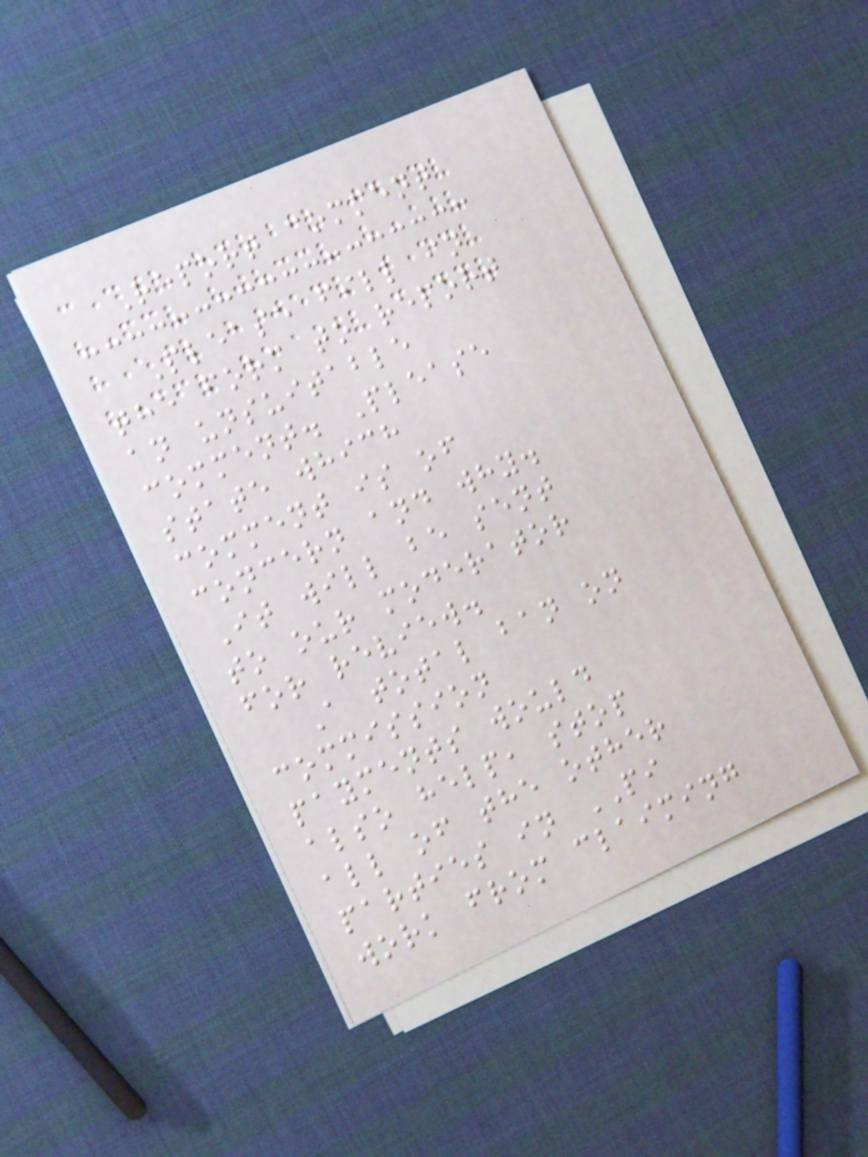Report comment
Please fill in
the form to report
an unsuitable
comment. Please
state which
comment is of
concern and why.
It will be sent
to our moderator
for review.
A total ban on
commission
payments would
also help, stop
all of the other
parties in PI
work from claiming
